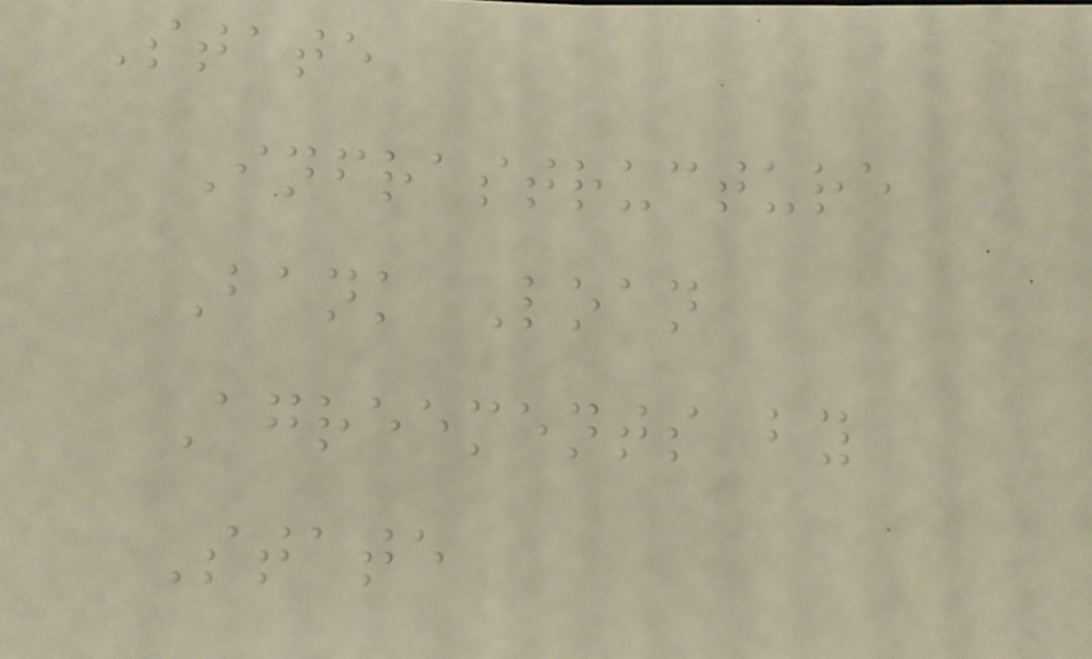State
Infrastructure
Bank Loan
Agreements by
State
